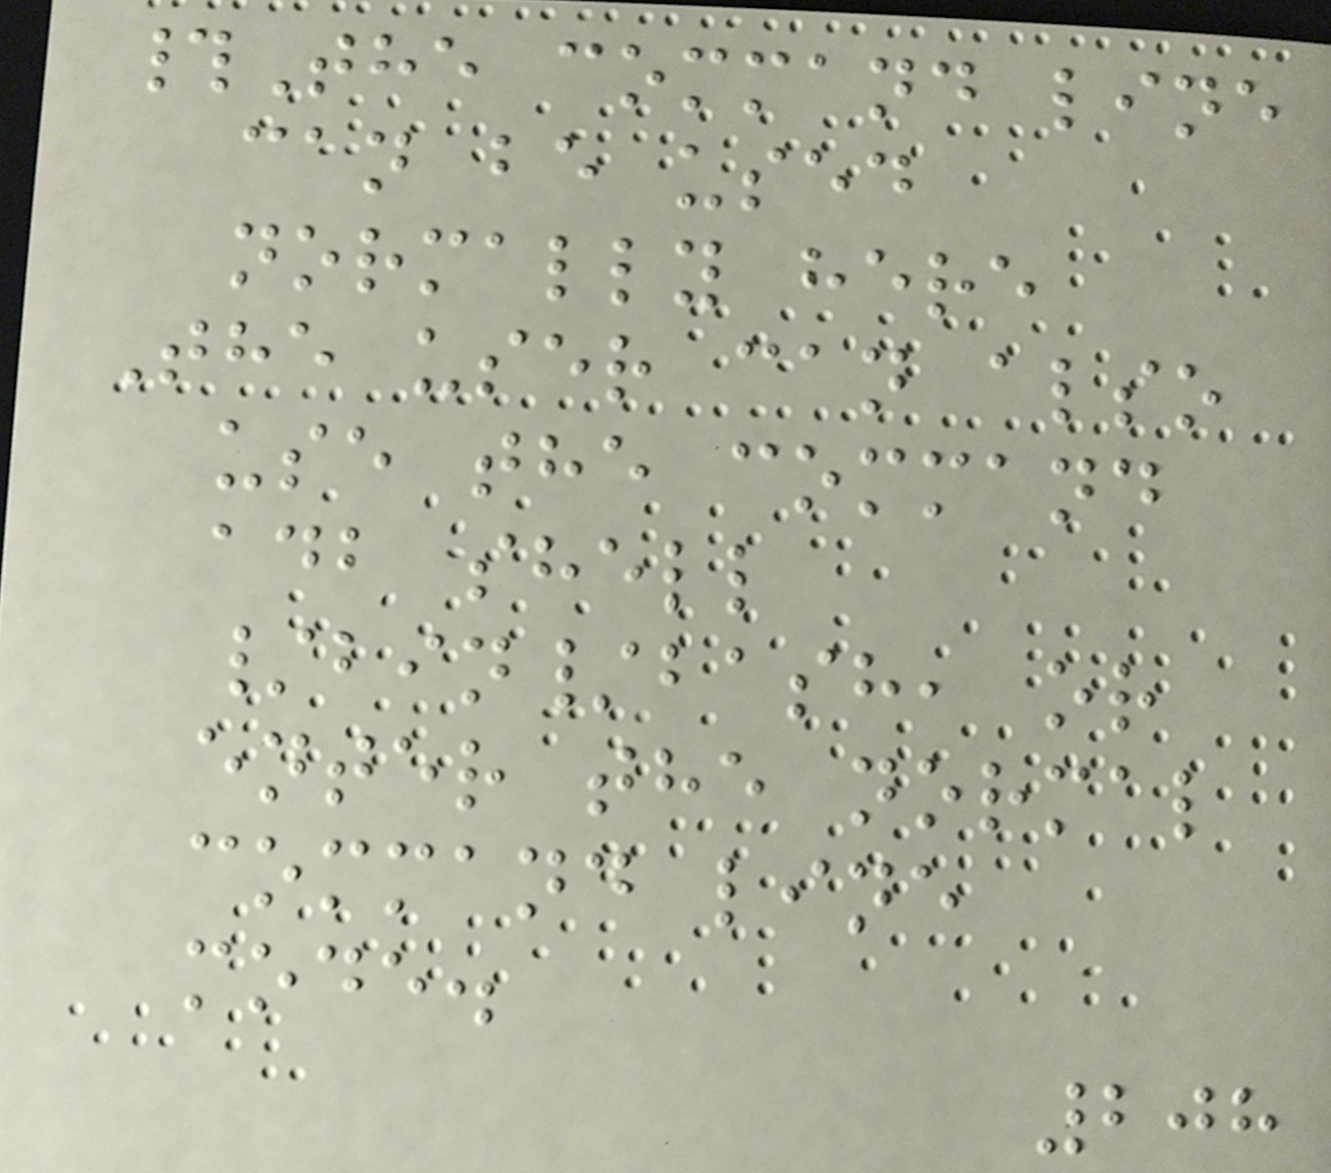#The command line
can be used
normally here
The user can also
use the command
adb shell
/bin/bash, or
enter the normal
command line
mode.
208
